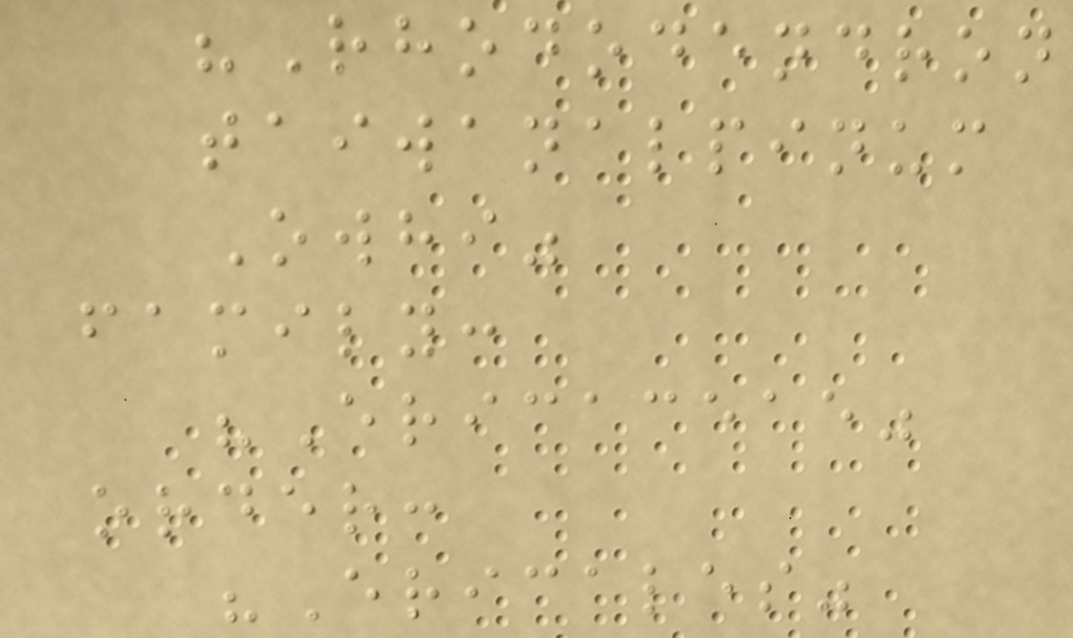"Rhododendron
taiwanalpinum
Owhi"
family:
"Ericaceae"
order:
"Ericales"
